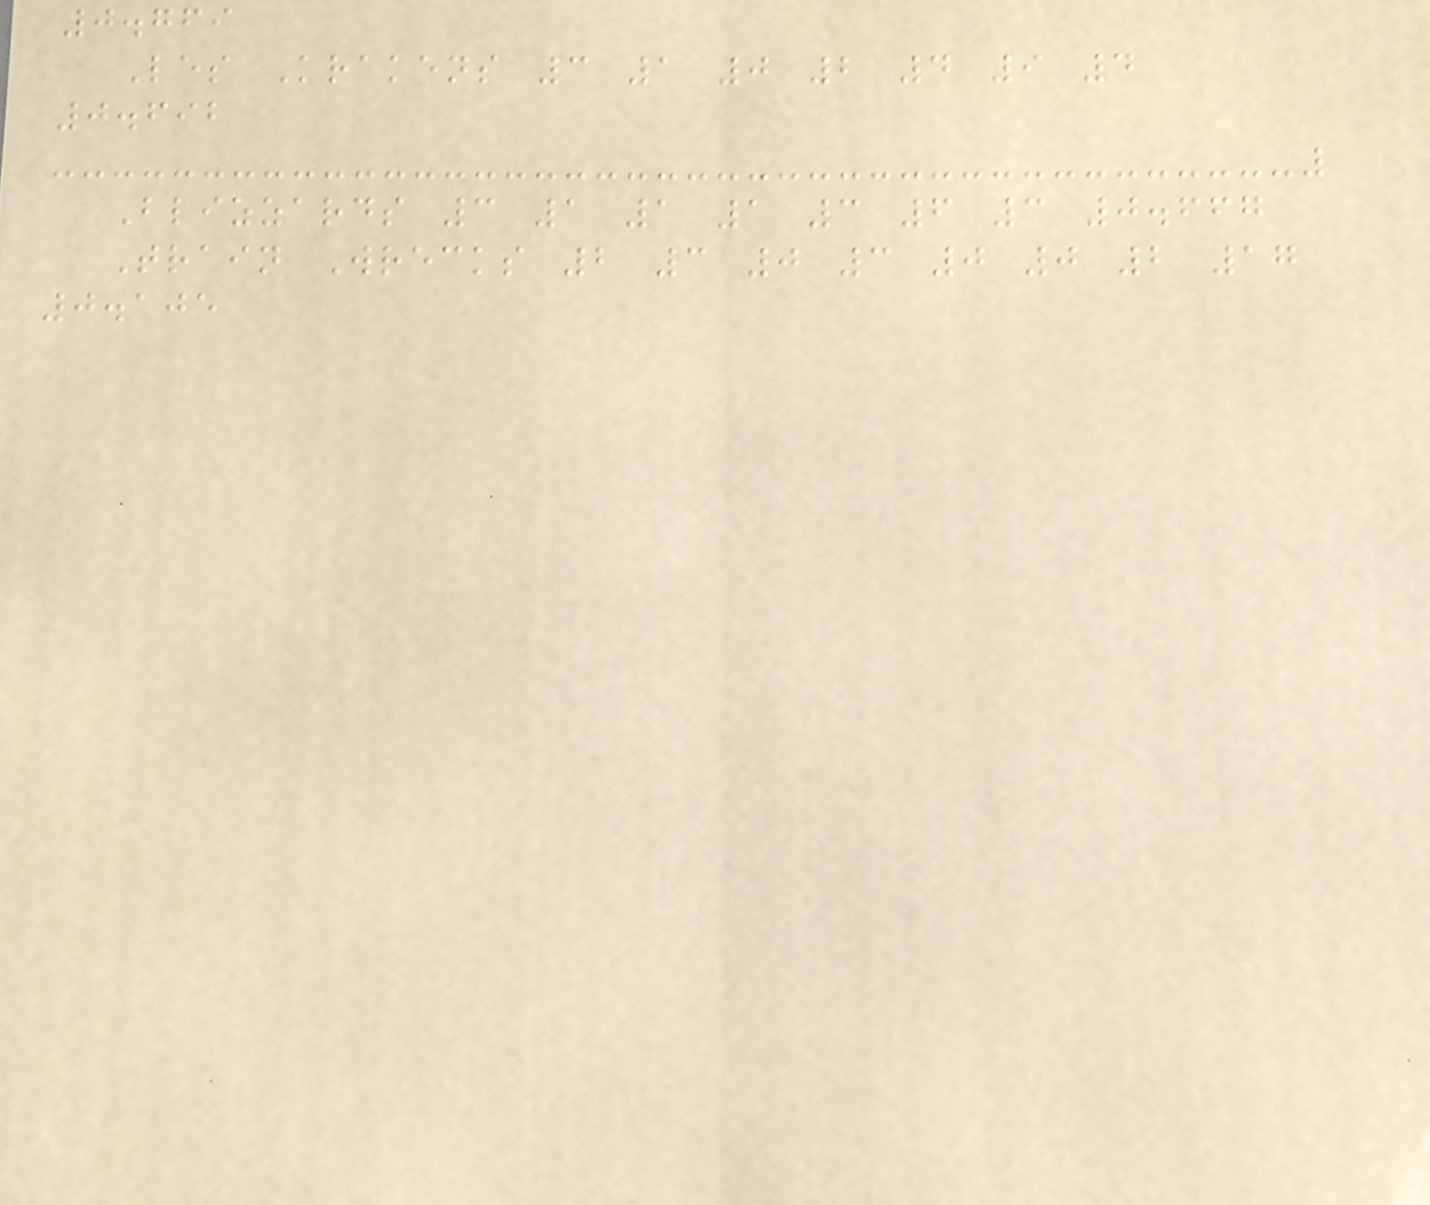0.769
Les Krakens 3 1 0 2 4 9 4
0.692
Blizzards 3 1 1 1 3 6 3 0.667
Train Wrecks 2 3 0 3 0 0 2 17
0.105
